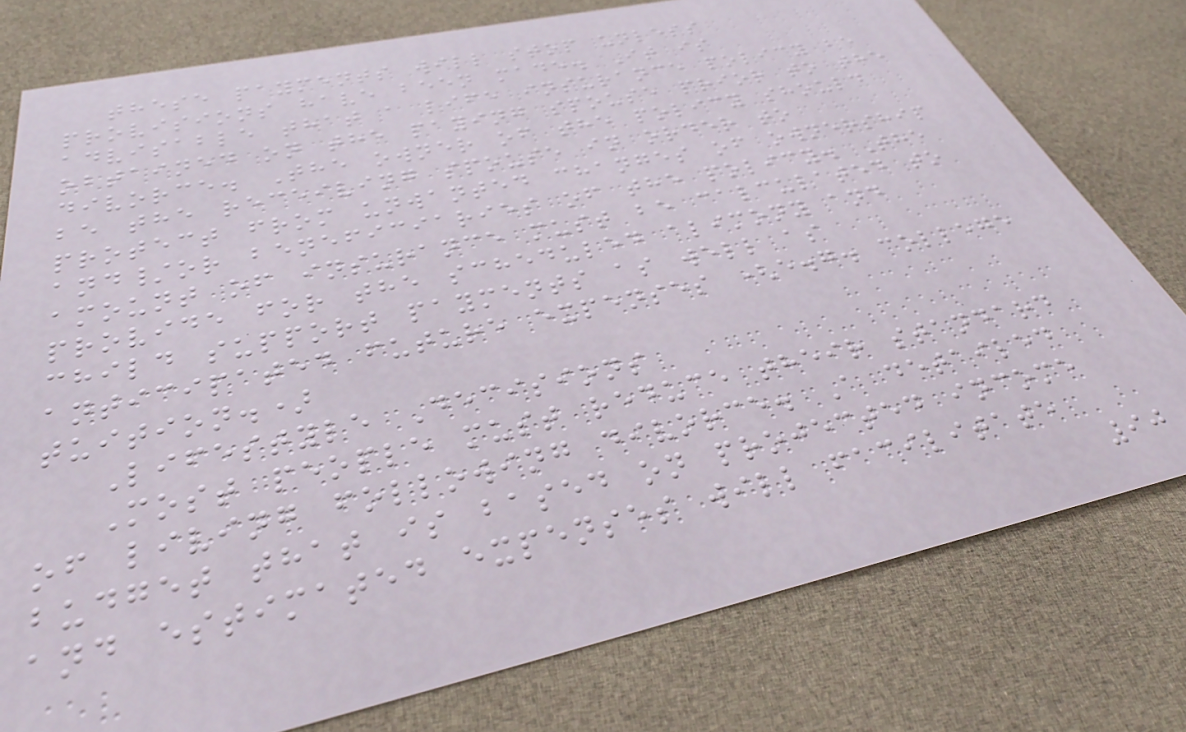these payments will stop unless
provisions have been made. It is
advisable that a life insurance policy be
obtained on the paying spouse prior to the
divorce. The owner of the policy should
be the receiving spouse in order to
protect from unwanted changes of ownership
and/or beneficiaries of the policy. The
amount of insurance must be calculated to
provide for the scheduled alimony and
child support payments as well as
anticipated future expenses (e.g. college
tuition.)
Lifestyle Decisions
Most people must reduce their standard
of living following divorce. A detailed
budget that is based on projected income
and estimated expenses will facilitate
90
